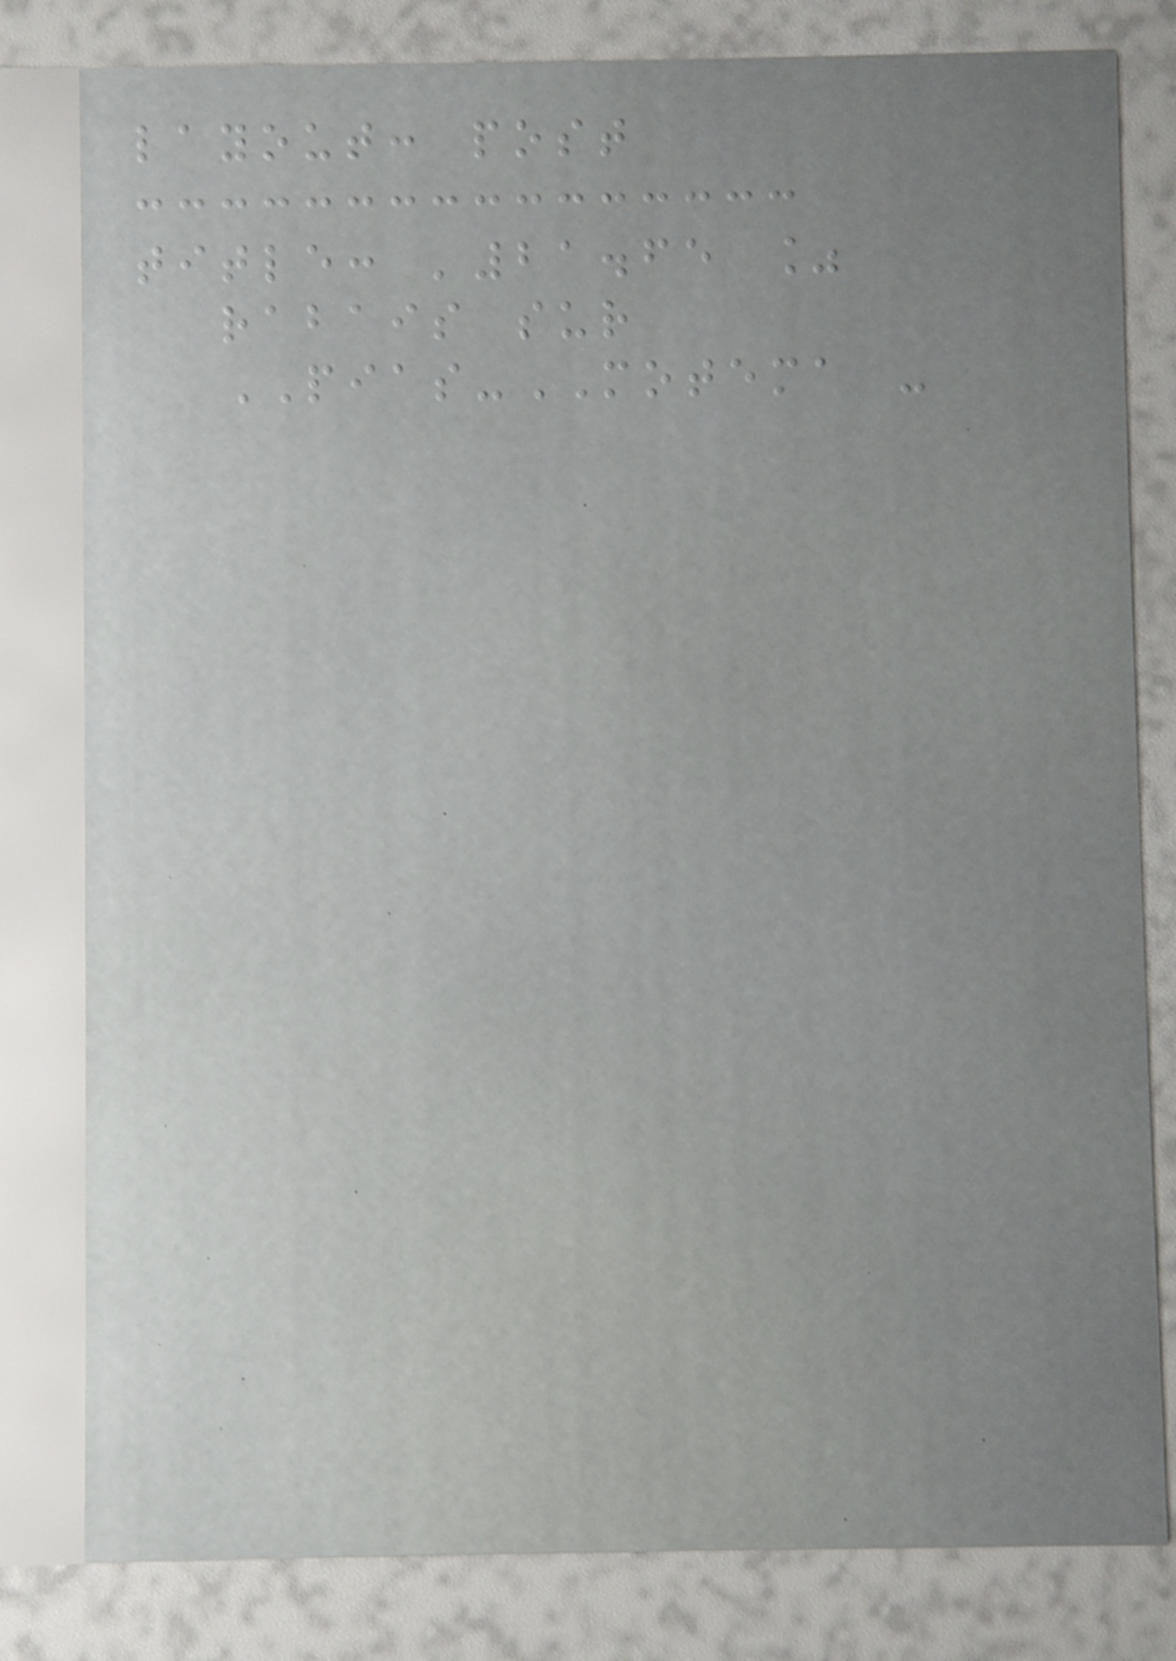layout: post
title: '21.65 %
rabais sur
PIAS-MOTEMA -
